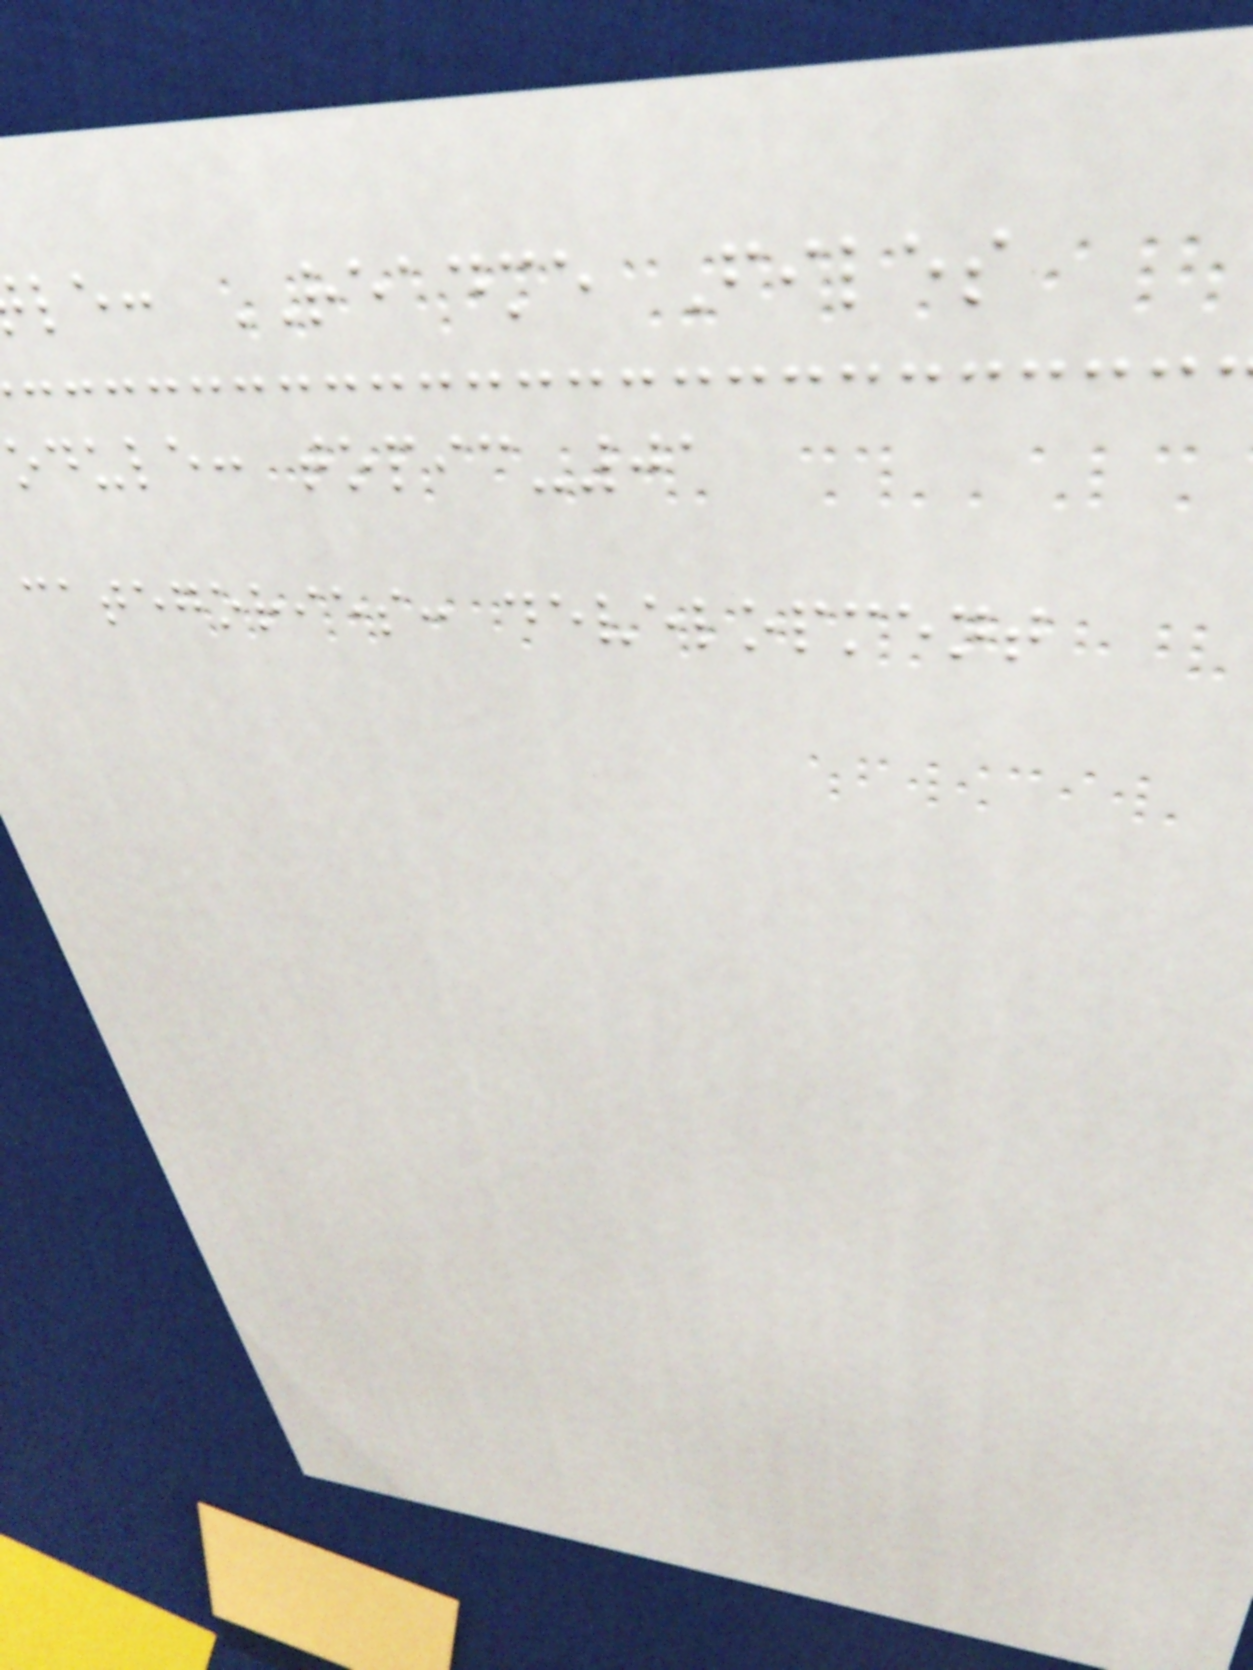le: README Files
odule: topic-01
categories: development
